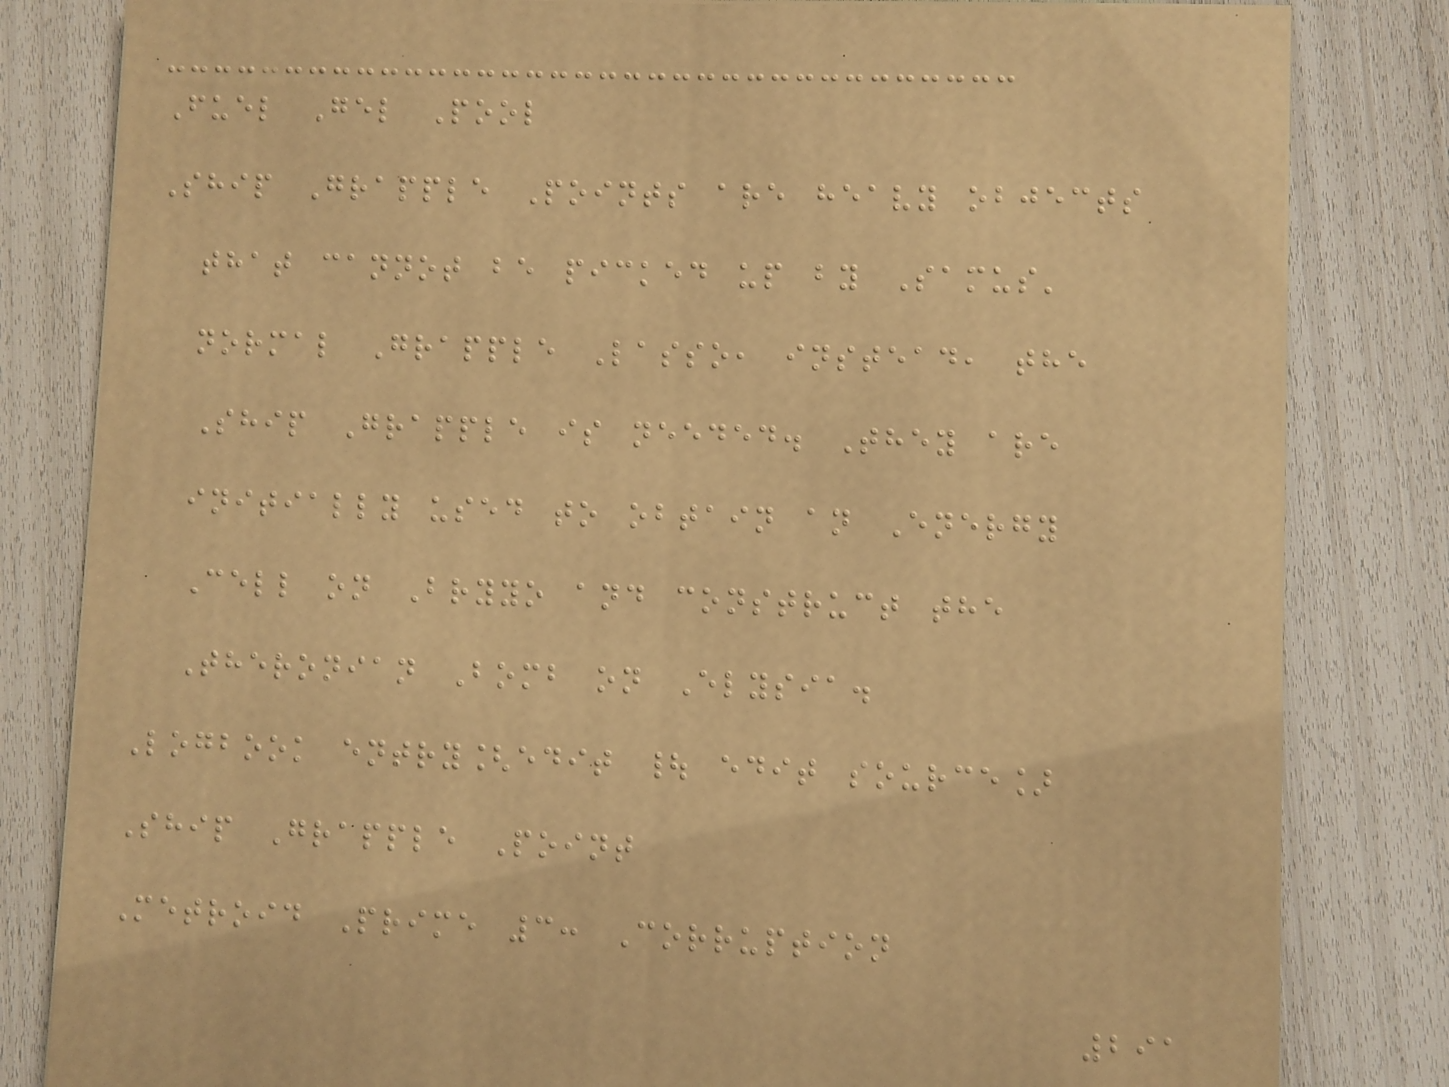Fuel Gel Pool
Ship Grapple Points are heavy objects
that cannot be picked up by Samus'
normal Grapple Lasso, instead, the
Ship Grapple is needed. They are
initially used to obtain an Energy
Cell on Bryyo and construct the
Theronian Bomb on Elysia.
Logbook entry[edit | edit source]
Ship Grapple Point
Metroid Prime 3: Corruption
291
